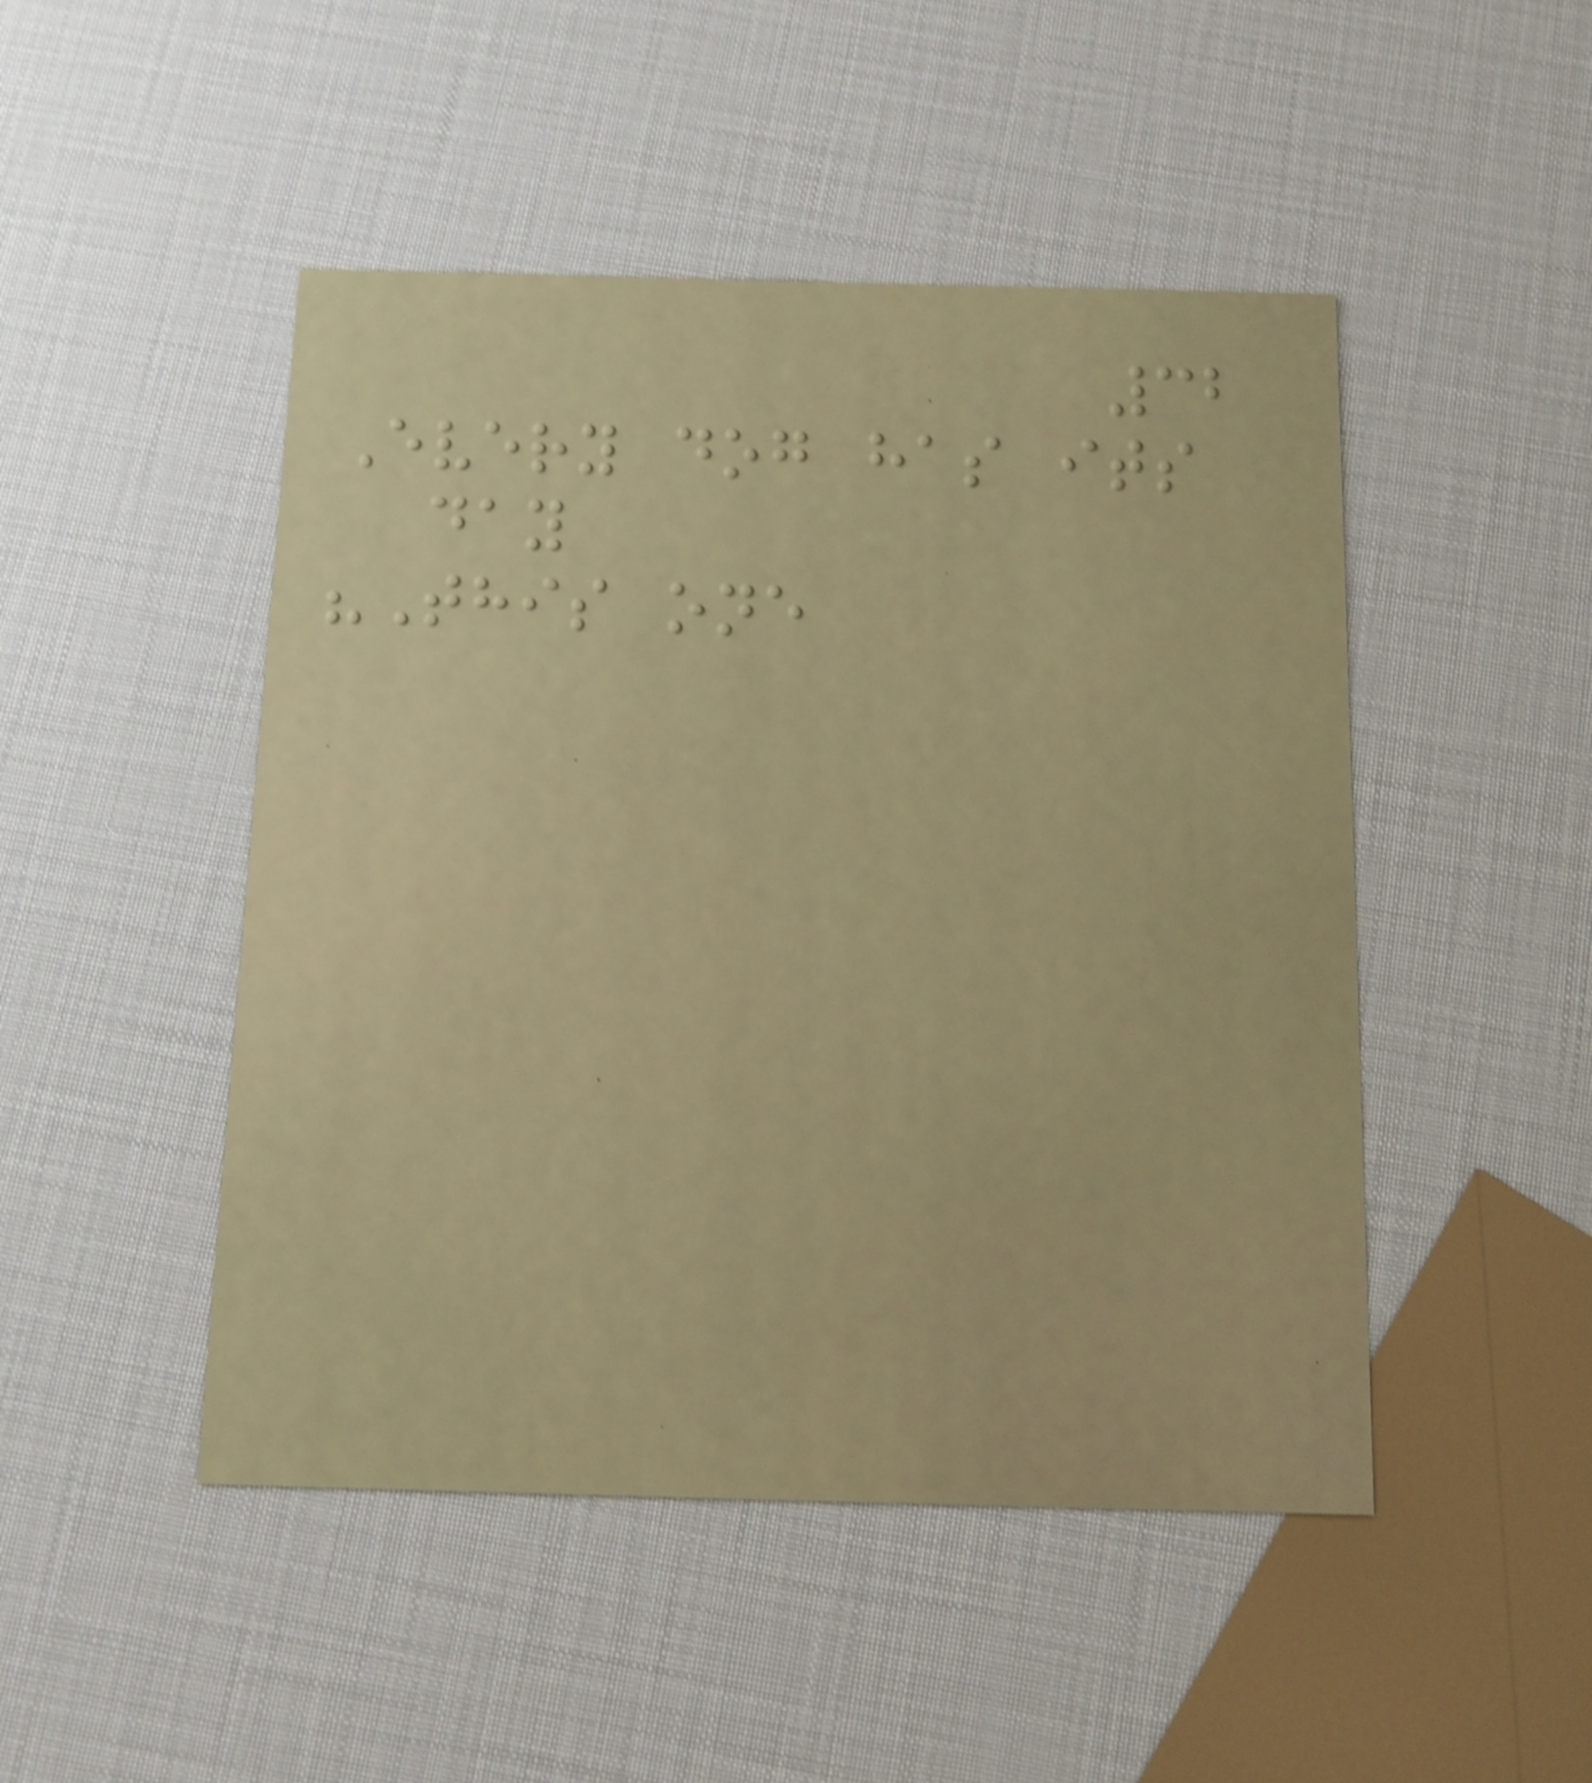32
Every dog has its
day
"This one
